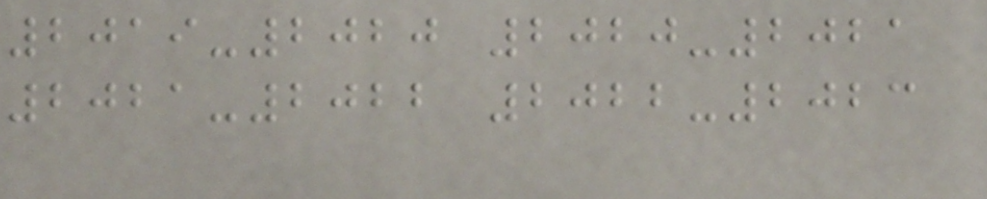2019-2020 2020-2021
2021-2022 2022-2023
